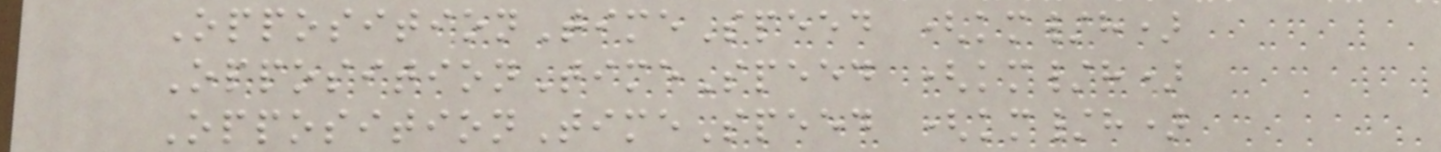OppositionTimeSpeed (km/h)
OppositionTimeSpeed (km/h)
OppositionTimeSpeed (km/h)
